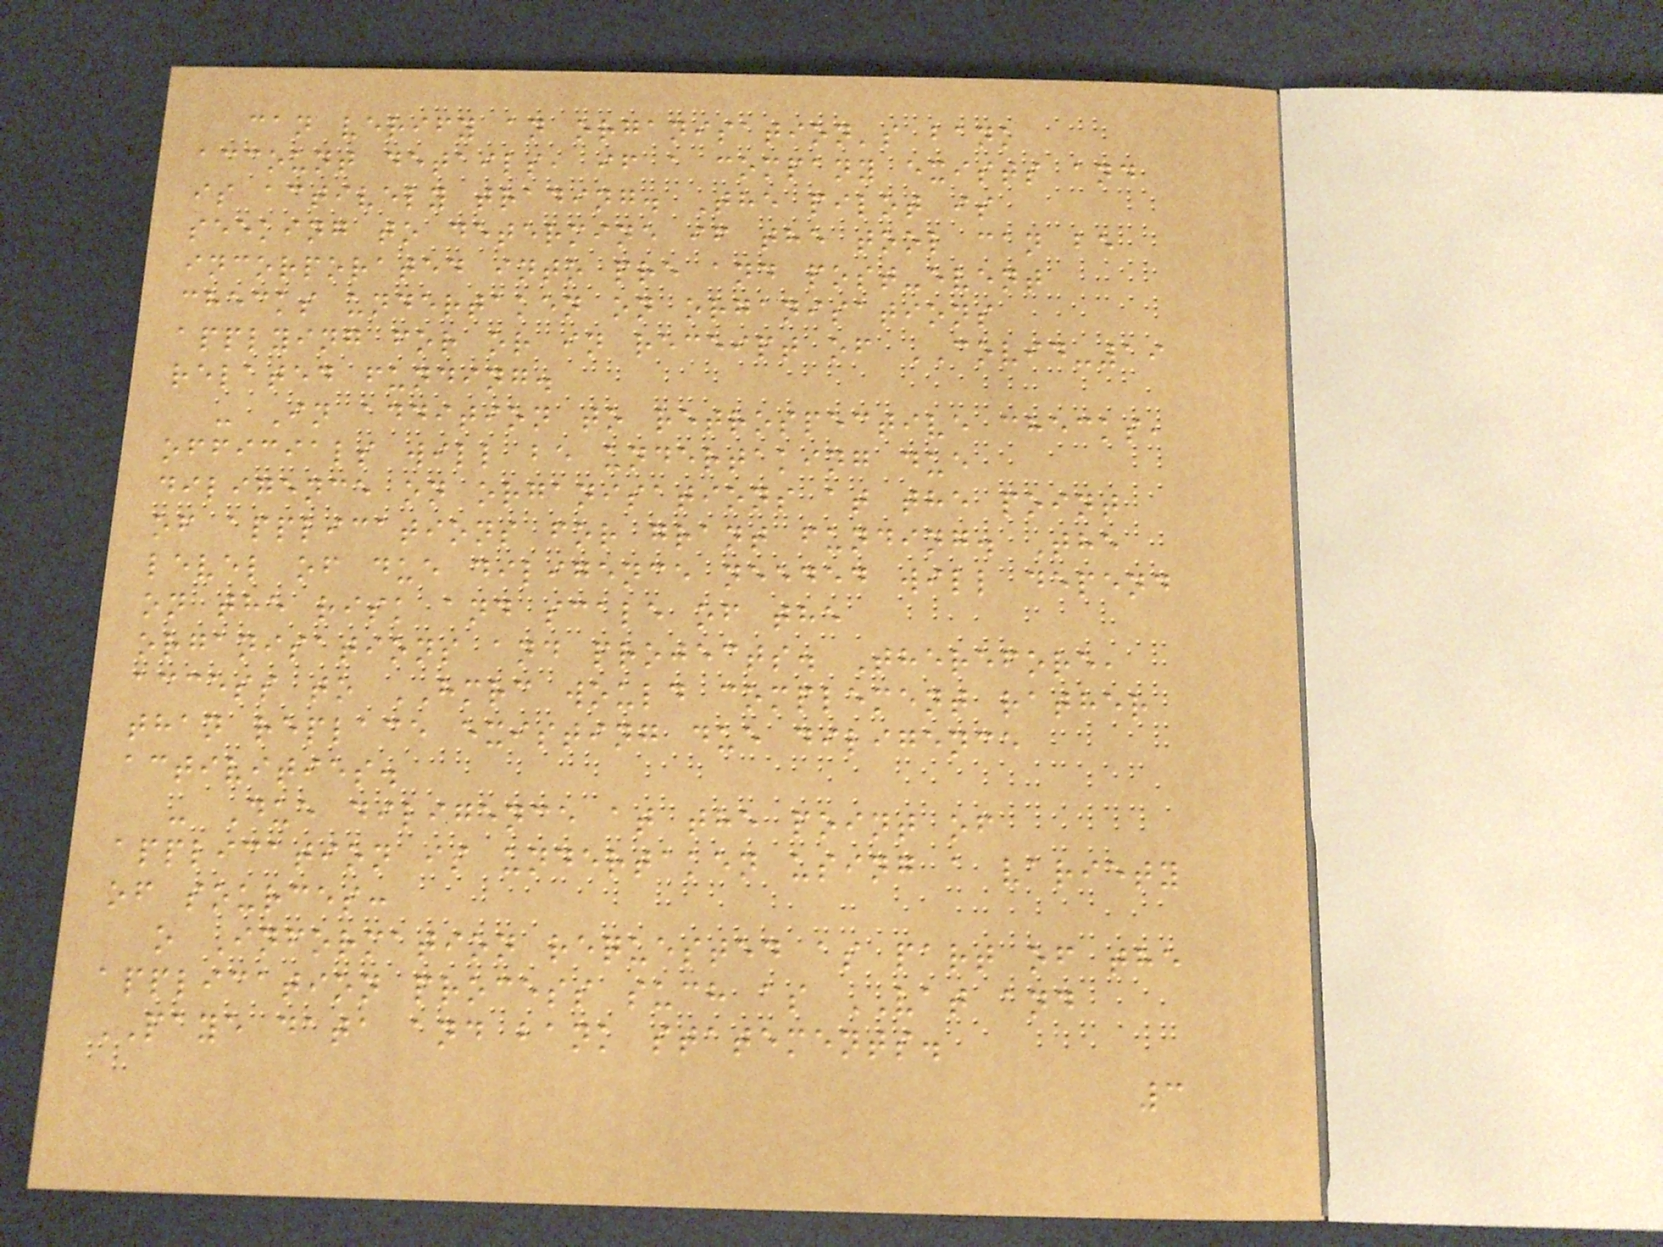can verify an organisation's bank
account details, if a company exists and
is actively trading. The pilot is
seeking to determine if the tool can be
incorporated into pre and post-event
checks undertaken on organisations
applying for or in receipt of COVID-19
related funding.
- In addition to retrospective checks,
officials will be undertaking due
diligence on organisations at the point
of applications for grant funding. The
level of due diligence needed will depend
on the risk and scale of the
organisations and projects. Therefore,
access to HMRC would complement rather
than replace existing due diligence
activities.
- Due diligence at the point of
application is undertaken using a variety
of sources:
o Information requested as part of the
application process such as VAT and
PAYE data and bank statements.
3
